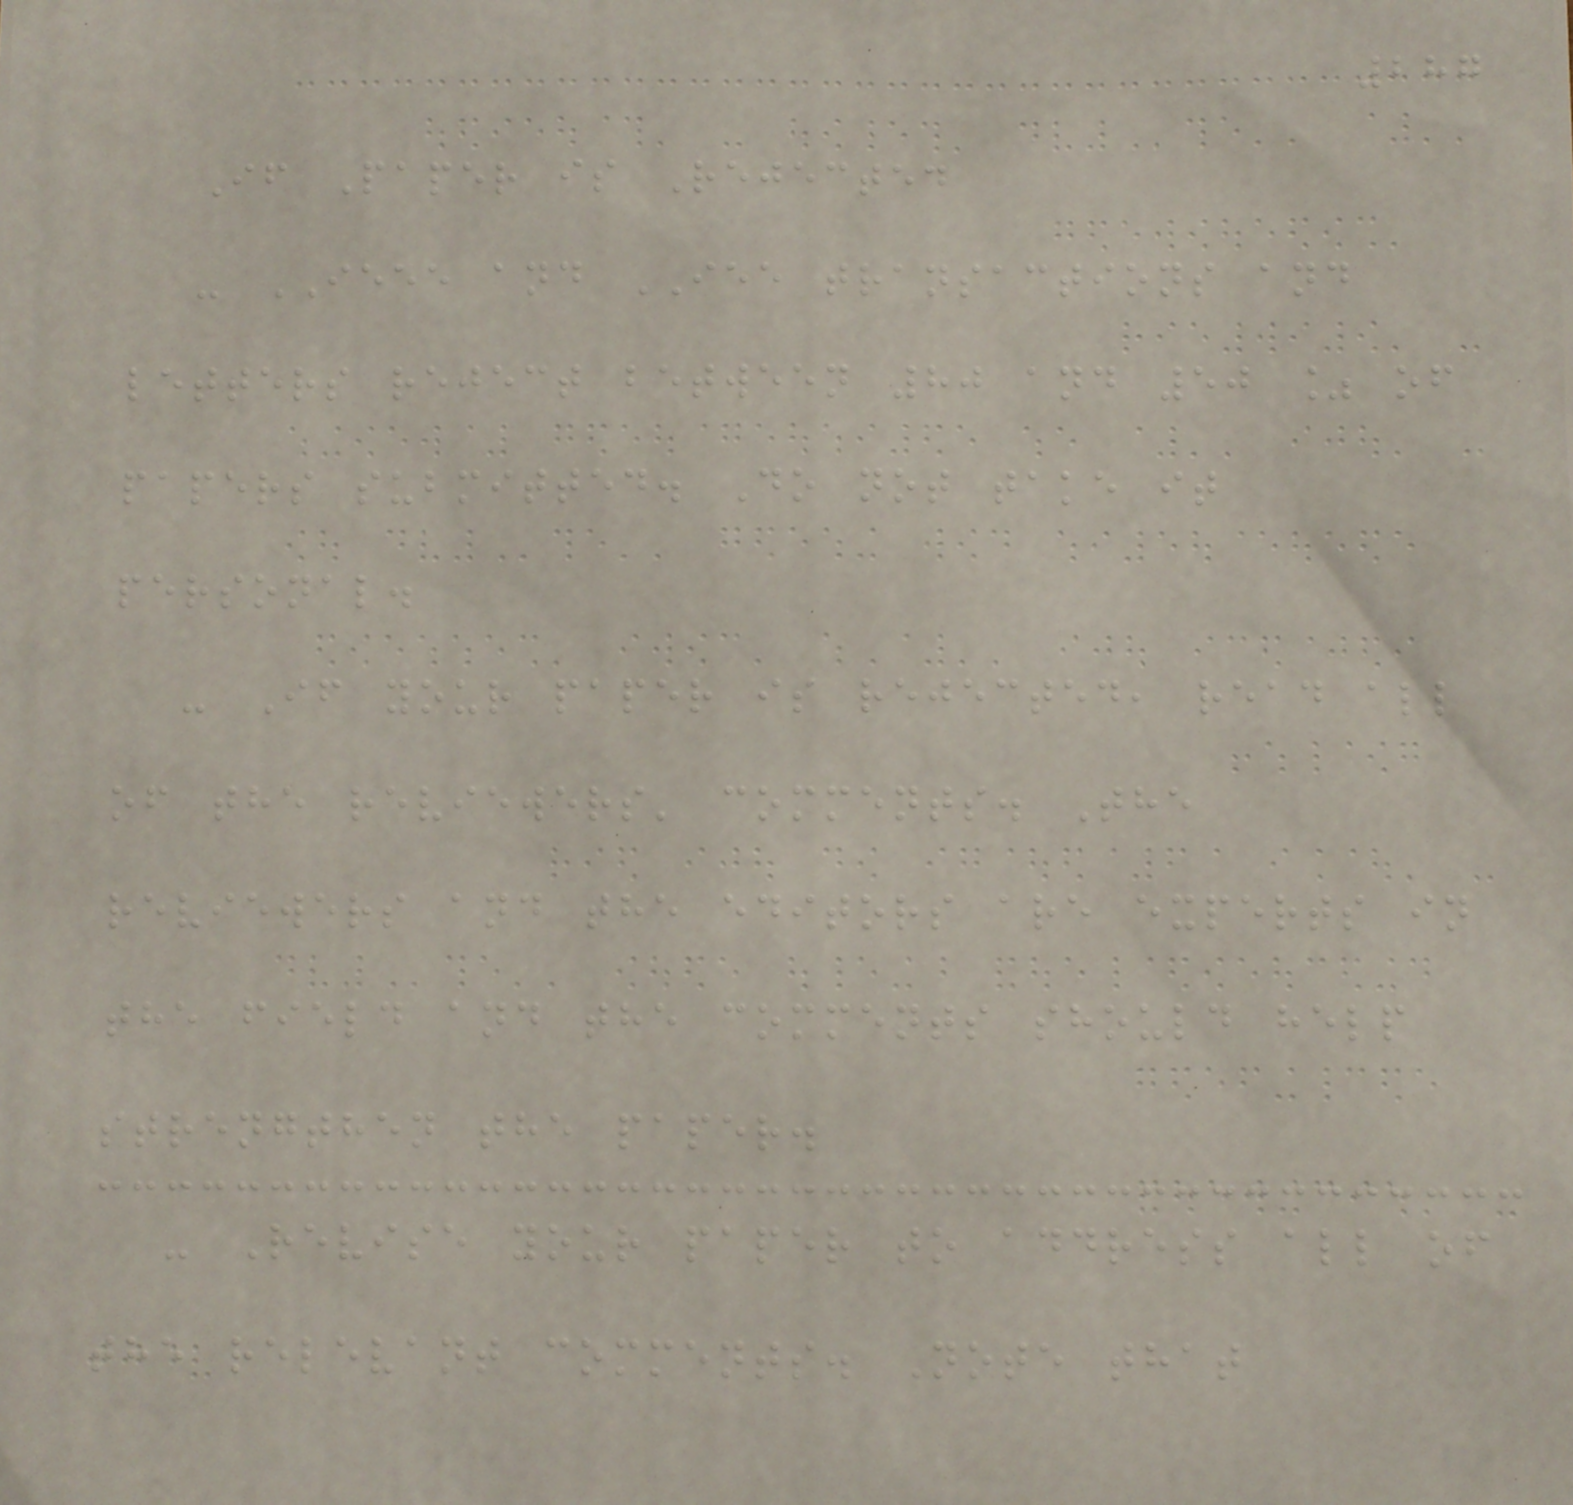287
If Paper is Rejected
- IEEE and IEE transactions and
letters reject between 80 and 50 % of
papers submitted. Do not take it
personal.
- If your paper is rejected, read all
of the reviewers' comments. The
reviewers and the editors are experts in
the field and the comments should help
strengthen the paper.
- Revise your paper to address all of
the relevant comments. Note that
